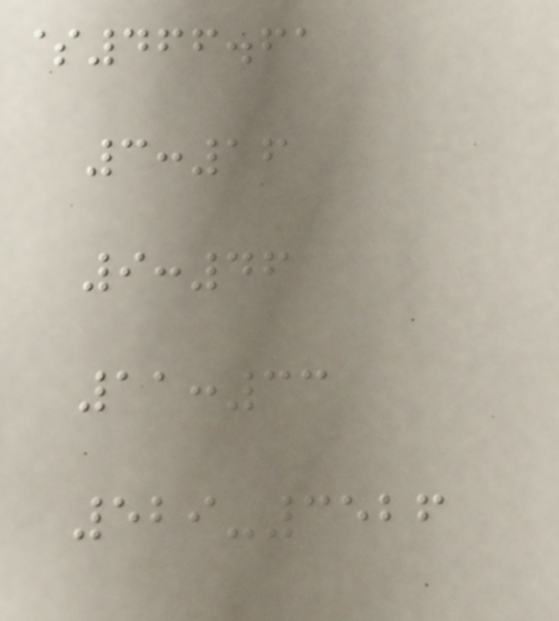$466.61
3:16
9:46
11:33
529-3526
